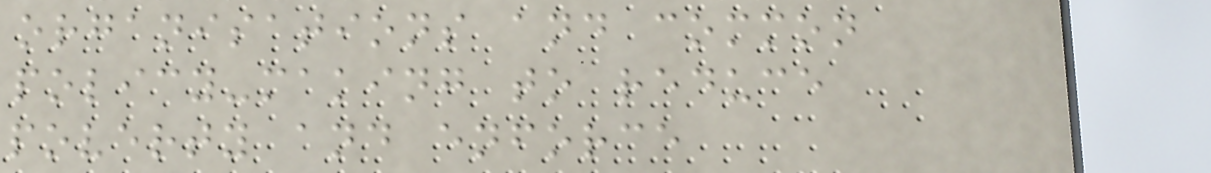organisations and common
policy-making to reduce
poverty and enforce
